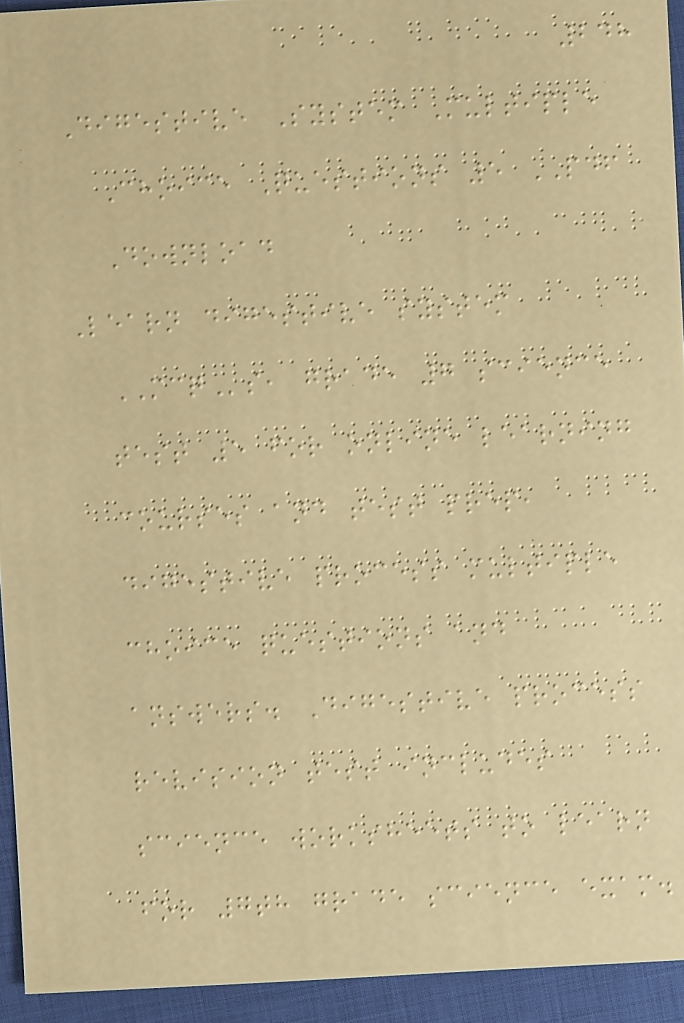248
Digestive System Multiple
Choice Questions 5 PDF
Download
Learn digestive system
MCQs, grade 7 science
test 5 for online learning
courses and test prep,
digestive process multiple
choice questions and
answers. Digestive process
revision test includes
science worksheets to learn
for 7th grade science exam.
